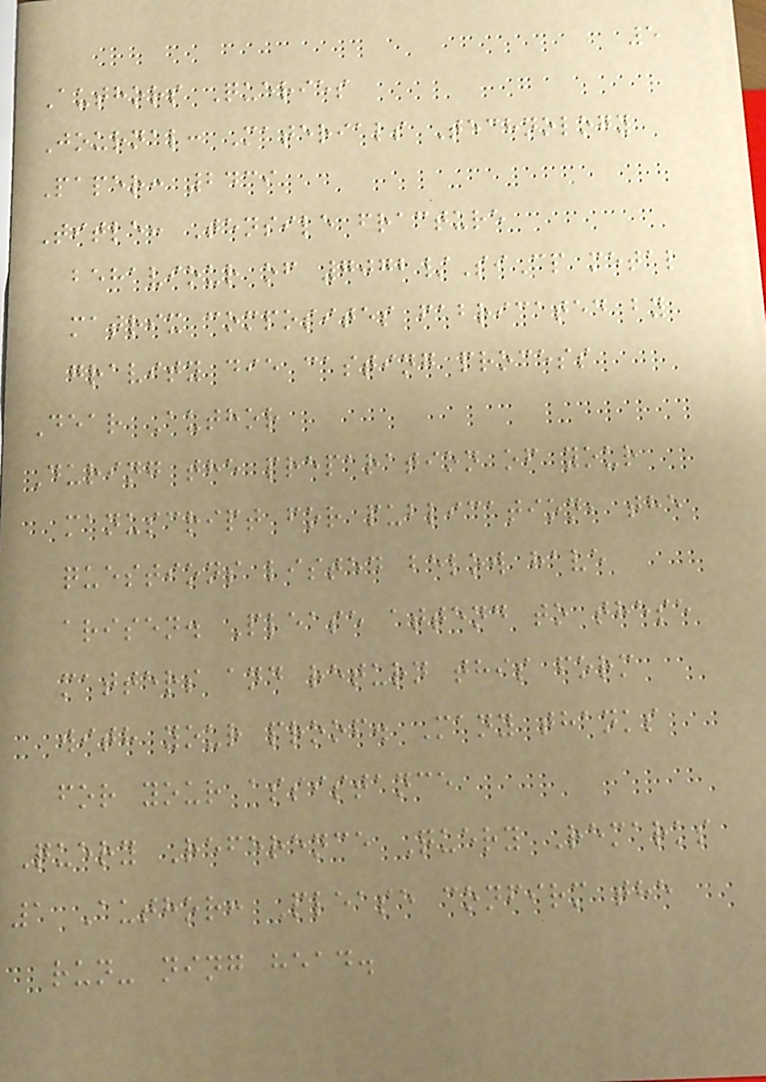5
Authors Queries
Journal: Materials Technology
Paper: 2439
Title: Tensile fracture
behaviour of 7072/SiCp metal
matrix composites fabricated by
gravity die casting process
Dear Author
During the preparation of your
manuscript for publication, the
questions listed below have
arisen. Please attend to these
matters and return this form
with your proof. Many thanks
for your assistance
Query Reference Query Remarks
1 Author: Please confirm the
run- ning head.
